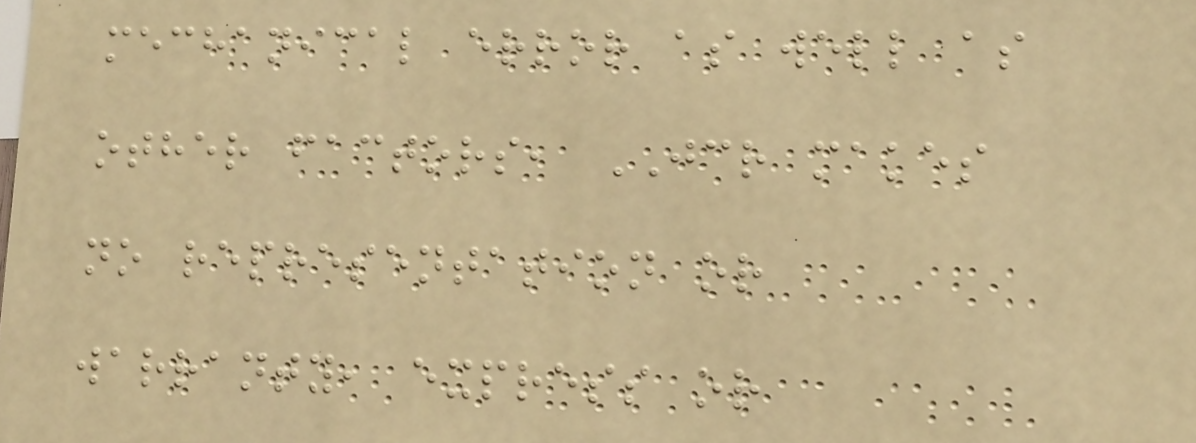mechanical error as well as
other factors, JCR makes
no representation or
warranty, express or
